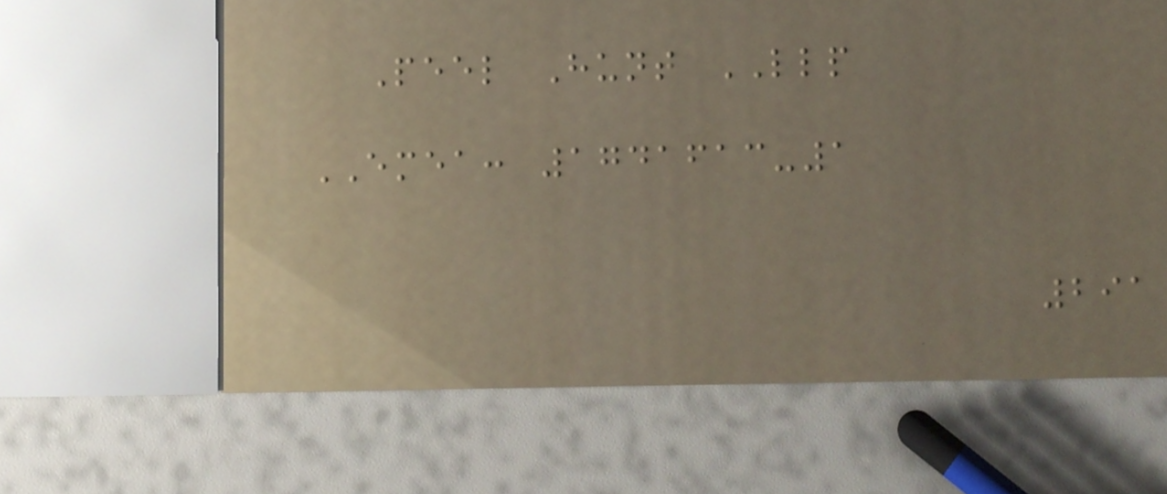Peel Hunt LLP
EMEA: 1741613-1
291
